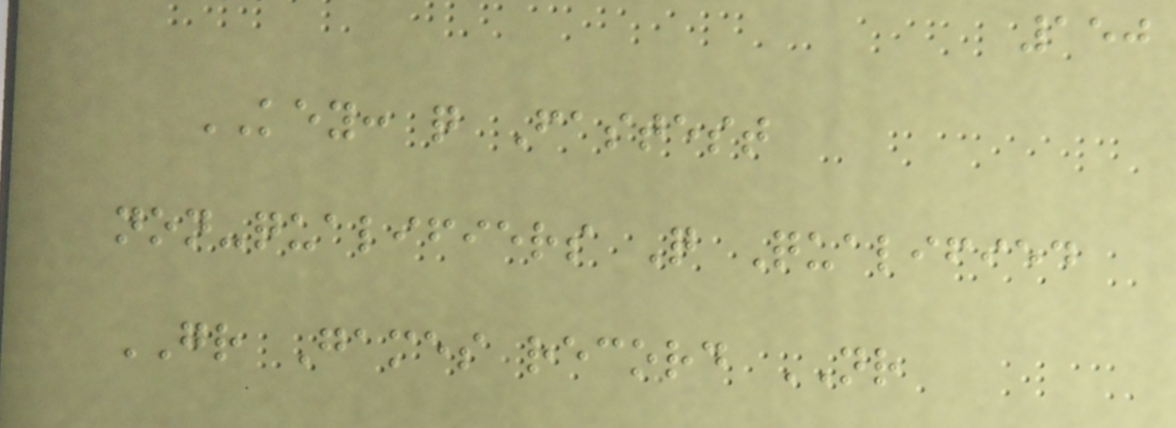150
KEY: q Fastest
non-qualifiers Q Qualified
GR Games record NR
